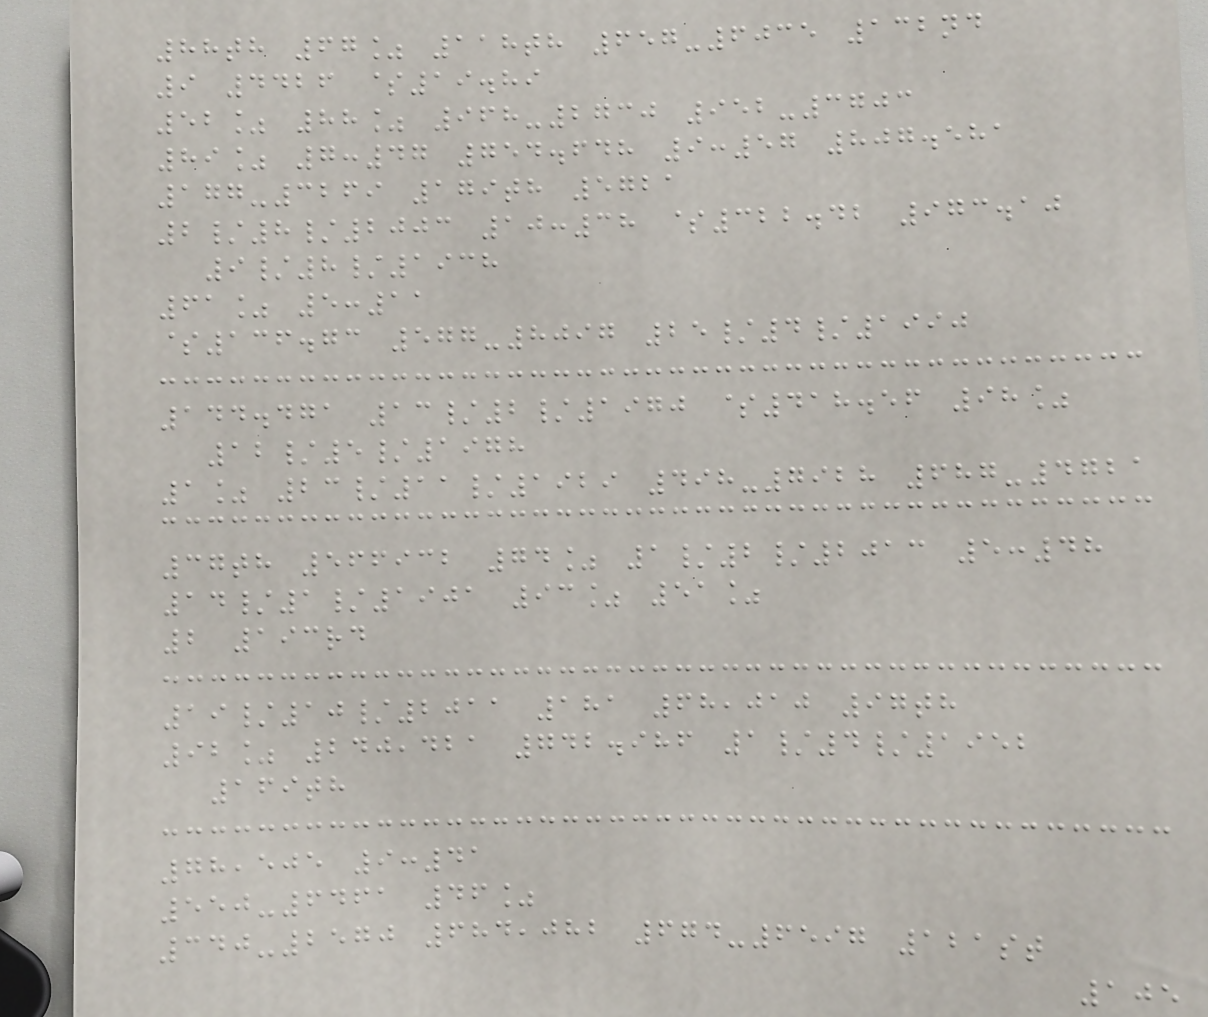88th 67% 118th 657-6035 132nd
9 4426 $19.89
52% 88% 968-2730 952-3703
89% 7:47 754.648 9:57 807.581
177-3269 179th 5721
2/8/2003 10:38 $322.42 973.10
9/8/1938
61% 5:11
$136.73 577-8097 25/4/1990
144.471 13/2/1970 $418.56 98%
12/5/1978
1% 23/11/1929 498-7928 687-4721
37th 566932 74% 1/2/2013 5:48
14/1/1901 93% 51%
2 193rd
19/10/2011 181 68,010 97th
92% 240,421 742.986 1/4/1952
169th
78,505 9:41
550-6461 46%
340-2570 684,082 674-6597 121st
105
